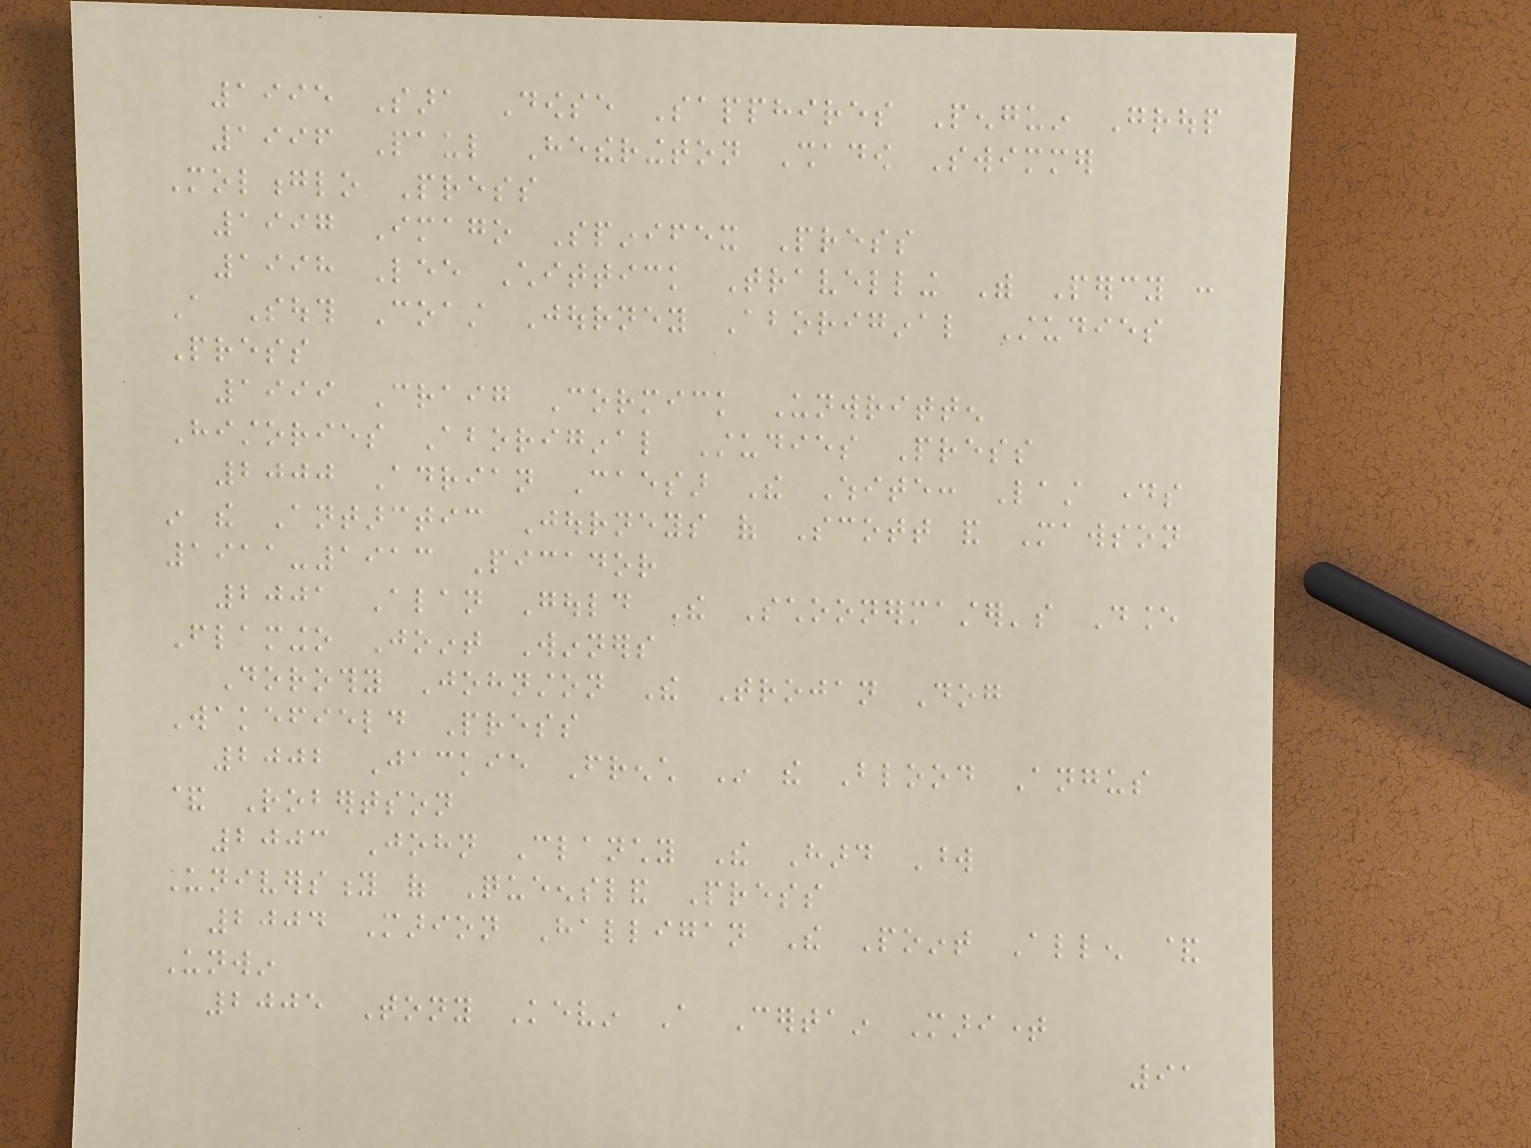1995 Sara Dowse Sapphires Penguin Group
1996 Paul Hetherington Shadow Swimmer
Molonglo Press
1997 Imago Spinifex Press
1998 Lee Chittick Travelling With Percy :
A South Coast Journey Aboriginal Studies
Press
1999 Craig Cormick Unwritten
Histories Aboriginal Studies Press
2000 Adrian Caesar The White: Last days
in the Antarctic Journeys of Scott and Mawson
1911-1913 Picador
2001 Alan Gould The Schoonermaster's Dance
Flamingo Joint Winners
Dorothy Johnston The Trojan Dog
Wakefield Press
2002 Jackie French In the Blood Angus
& Robertson
2003 John Clanchy The Hard Word
University of Queensland Press
2004 Marion Halligan The Point Allen &
Unwin
2005 Tony Kevin A Certain Maritime
91
